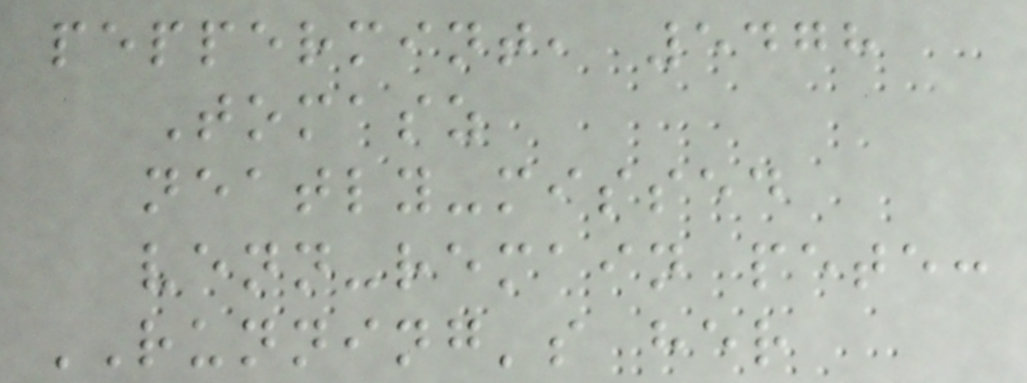peppermint, 5478
Tomasz
neatly-missed
venn-remain pete:
RUNNING's her
